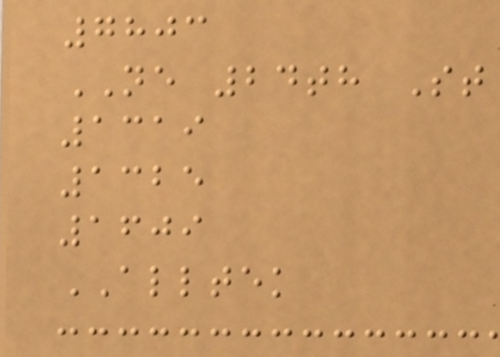7803
NE 24th St
1319
1325
1609
ALLTEK
